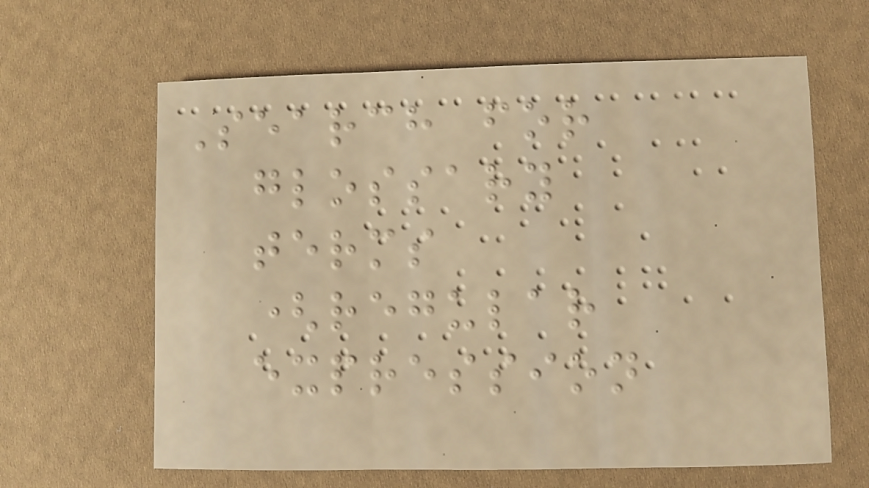Search for
glossary
terms
(regular
expression
